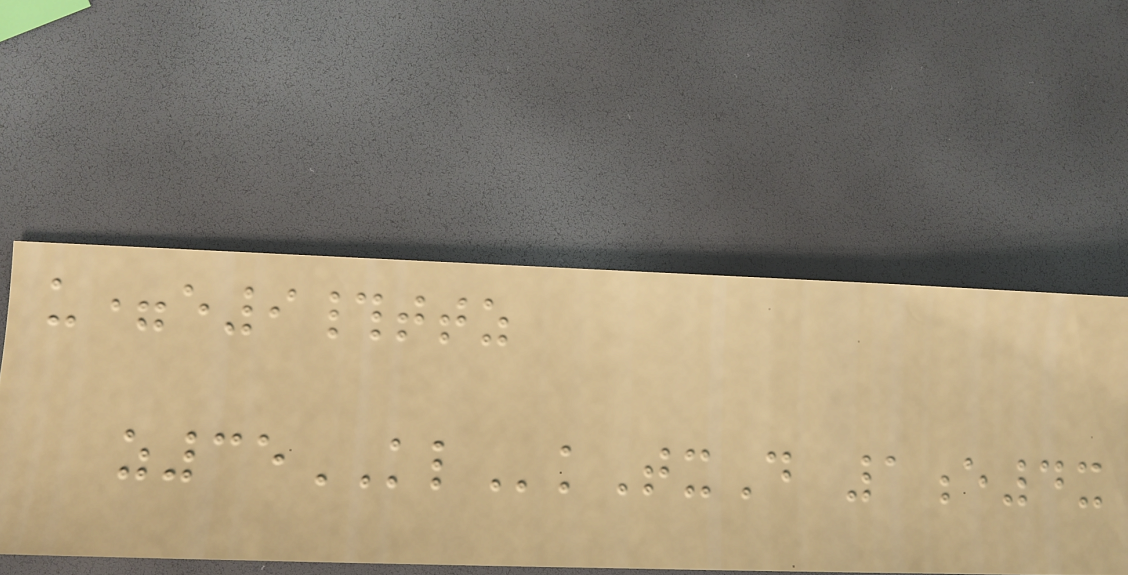u=e9#ttz
z35KLkTxD 1e4x
